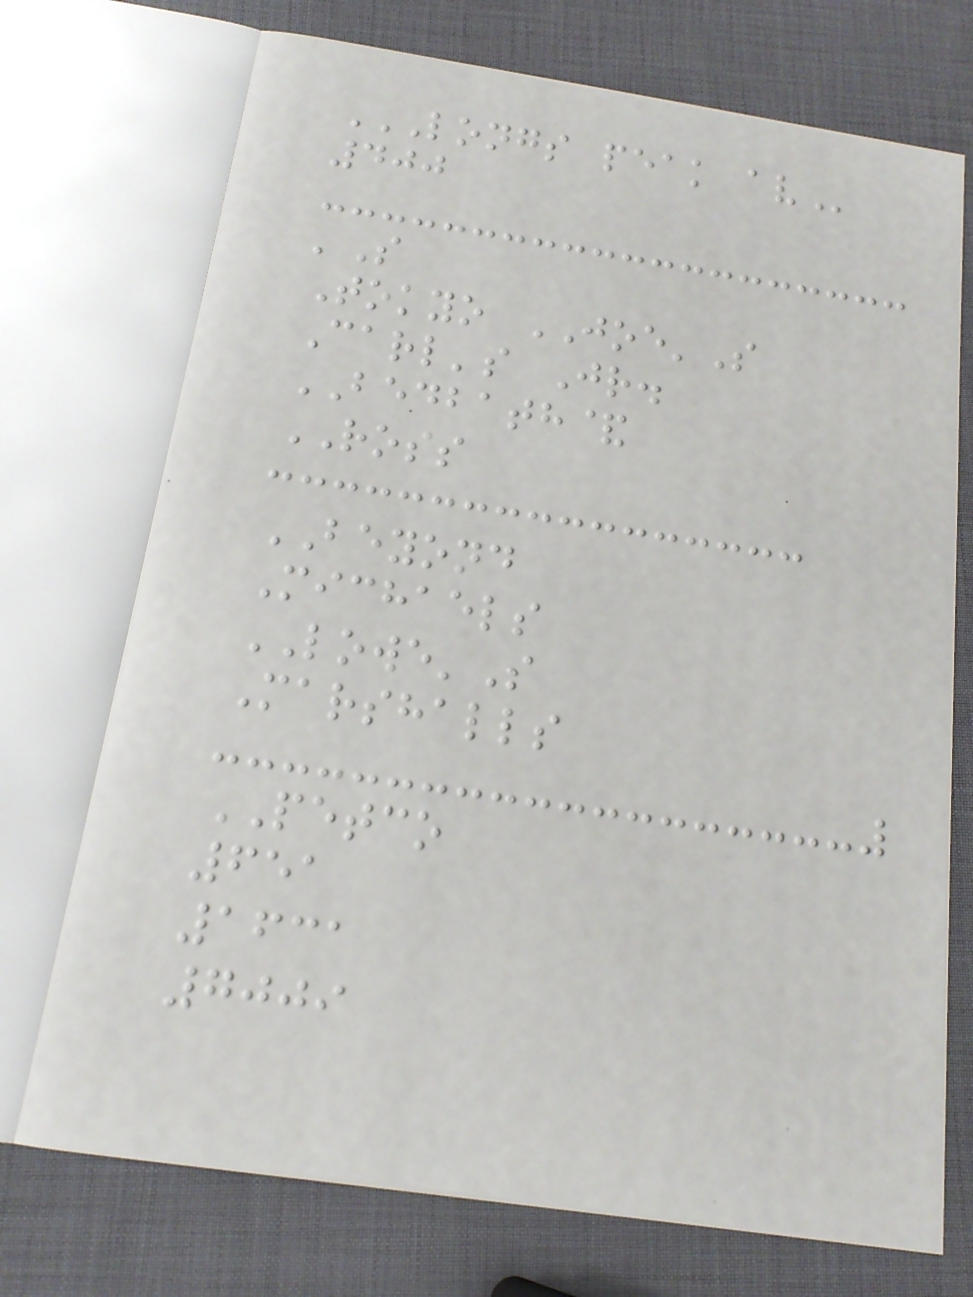LONGS PEAK AV
400
'S
Tokyo JOE'S
Carl's Jr.
BEDBATH&
ROSS
BEYOND
Michaels
LOWE'S
Marshalls
PETCO
651
1631
7009
